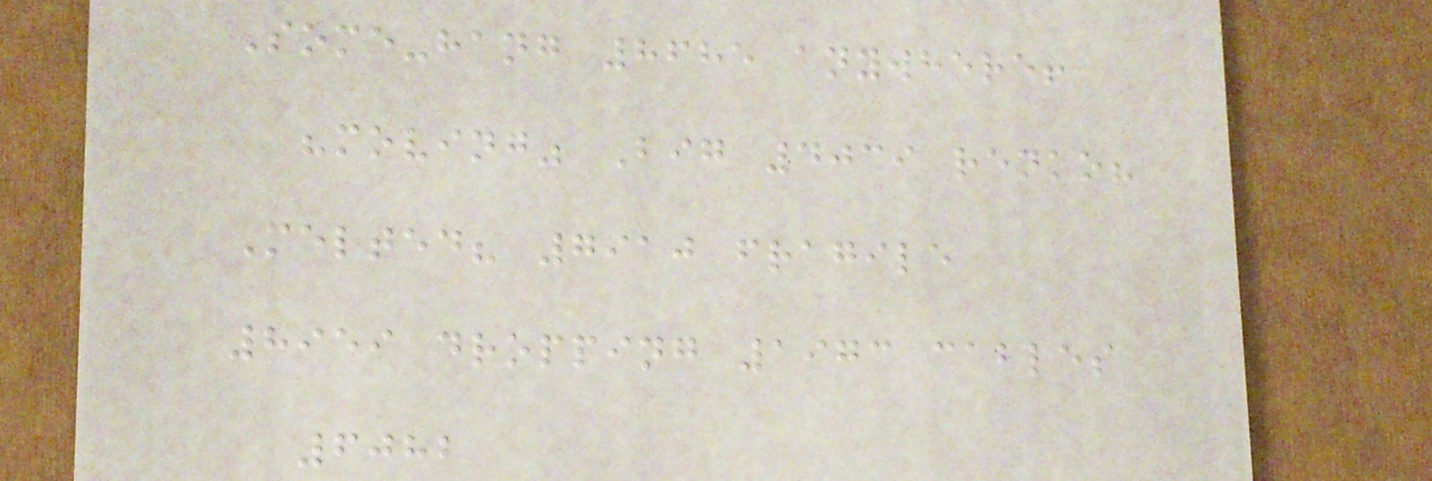Some-hang 8685 anywhere!
"moving" Big 4039 renko?
Melted? 7910 fragile
8959 dropping 1973 cables
6082
